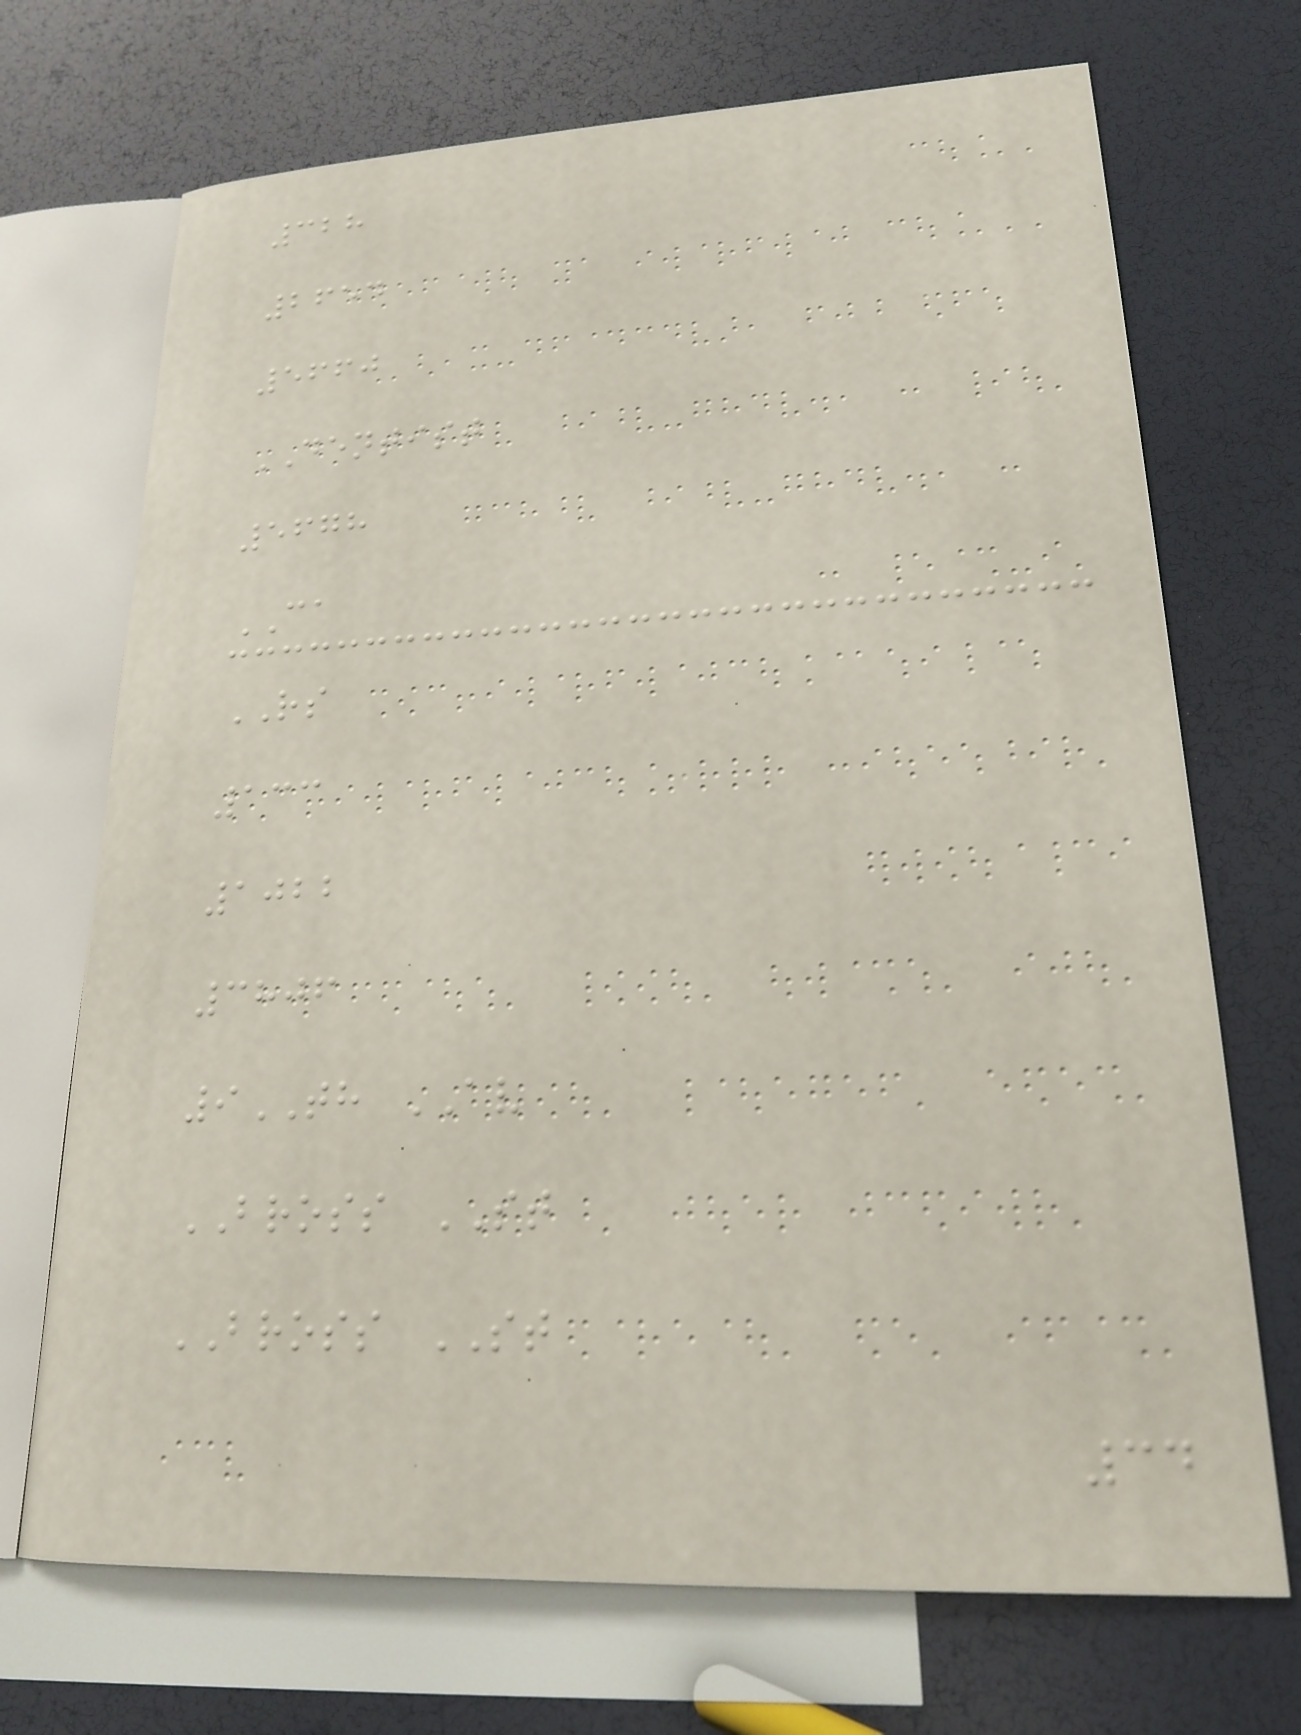328
2654
5660
DENTIST
5678
CA
RS
133
1022
3806
9TH AV
BROSS ST
BROSS ST
34
